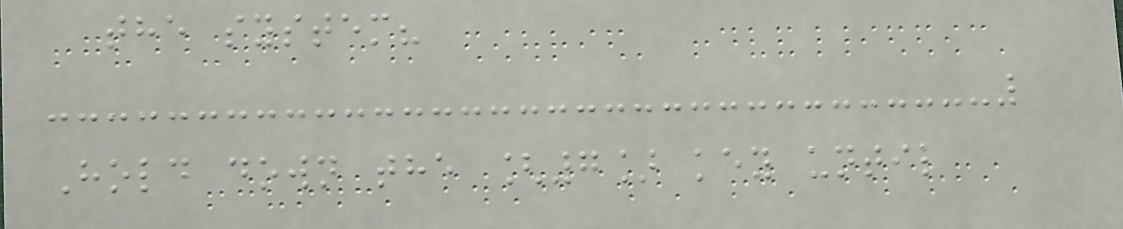the system?
Hold down the [7] key until
